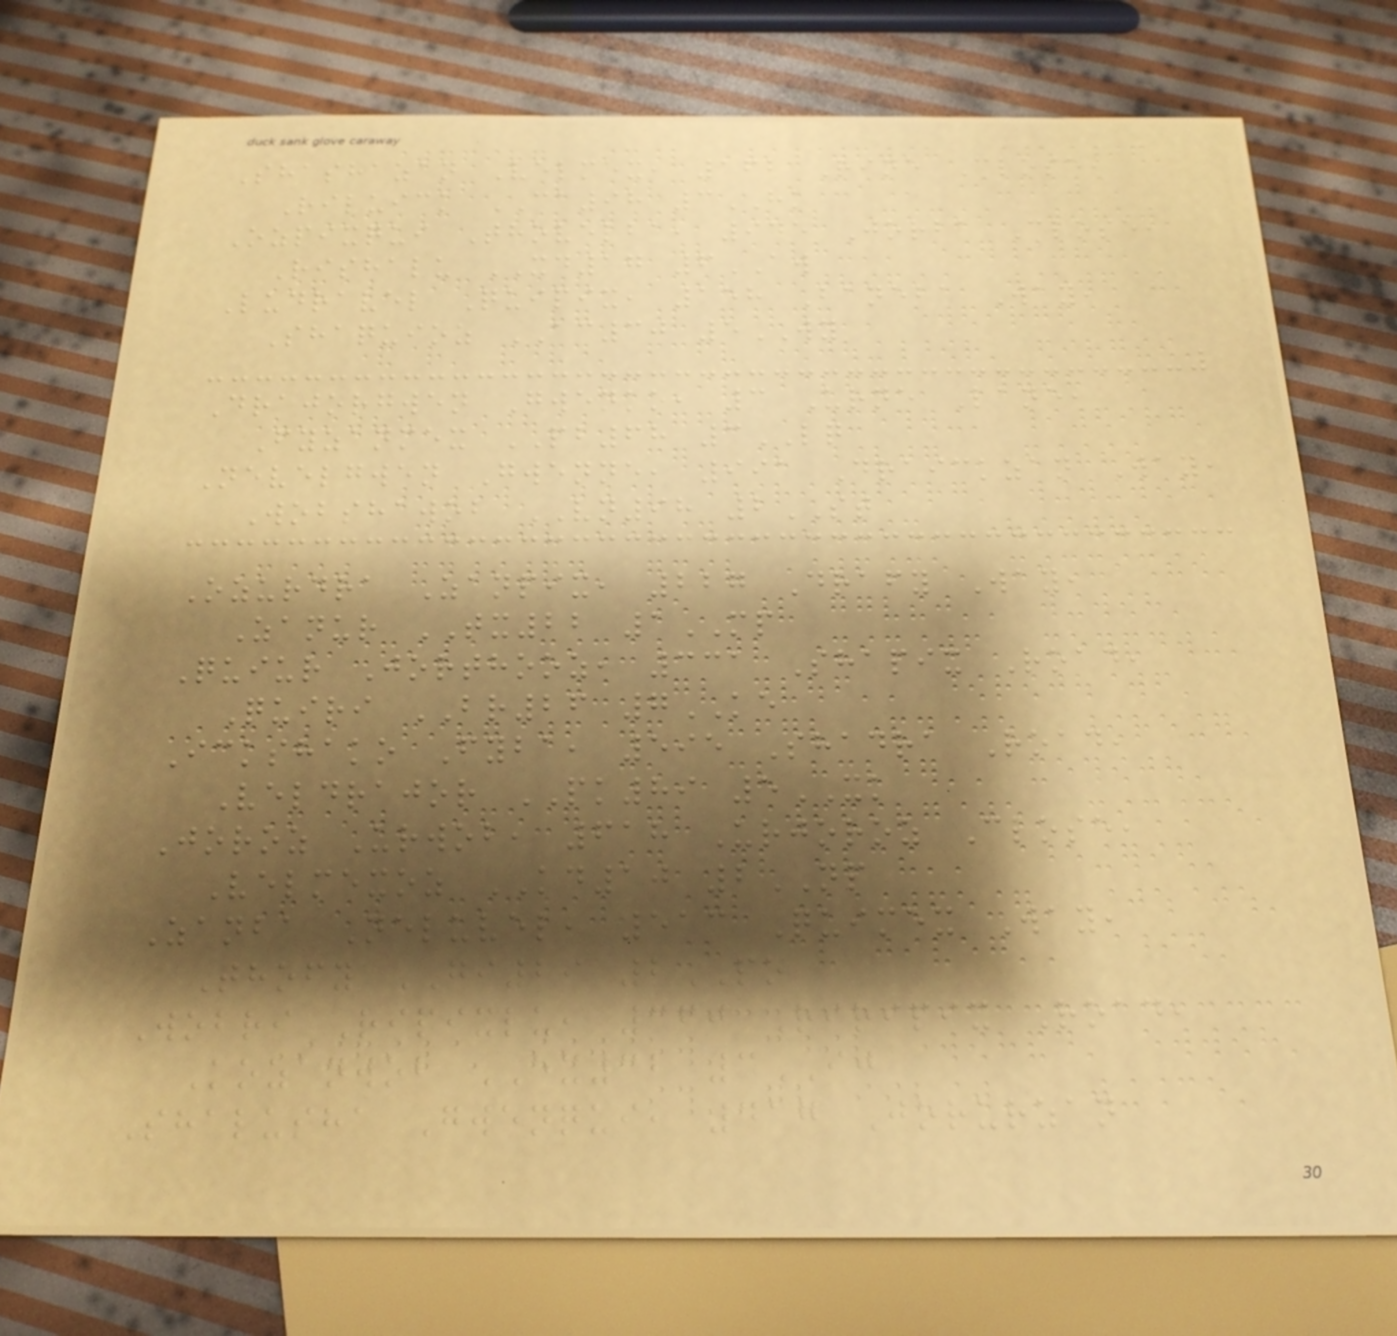Shashazan Velmex, 162 Rine Close,
Riluick CA98 3HK
Ozpixqui Thovelba, 945 Jorba Close,
Rishalu XD17 6AW
Ludravel Quipix, 158 Baneba Way,
Shaquioz AC30 5WY
Drajorgwen Gwenko, 3 Urne Lane,
Fyzanmex PB68 3LQ
Nevelgwen Gwenne, 991 Draickzan Way,
Wobshawob VN98 2ST
Ozurdra Zanpix, 227 Drafy Way,
Zanur TX22 1MP
Quiur Jorthooz, 331 Shapix Road,
Quiri BR26 7KE
Ickshako Fyba, 595 Shadra Road,
Veldrajor PK89 5XK
Joroz Urwob, 618 Urjoroz Close,
Velmexoz KD10 2NP
Zanba Neluvel, 513 Quimex Way,
Thofy GI29 2PO
Wobri Ripixlu, 360 Riripix Road,
Kozanwob EX32 3IJ
Shalusha Gwenqui, 417 Jorurzan
